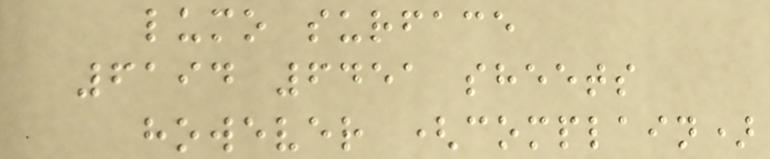lumo surface
6194 6451 sheets
however (complain)
